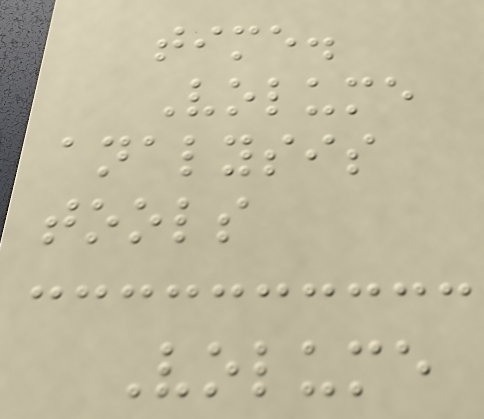time.
Volume
analysis
tools
Volume
